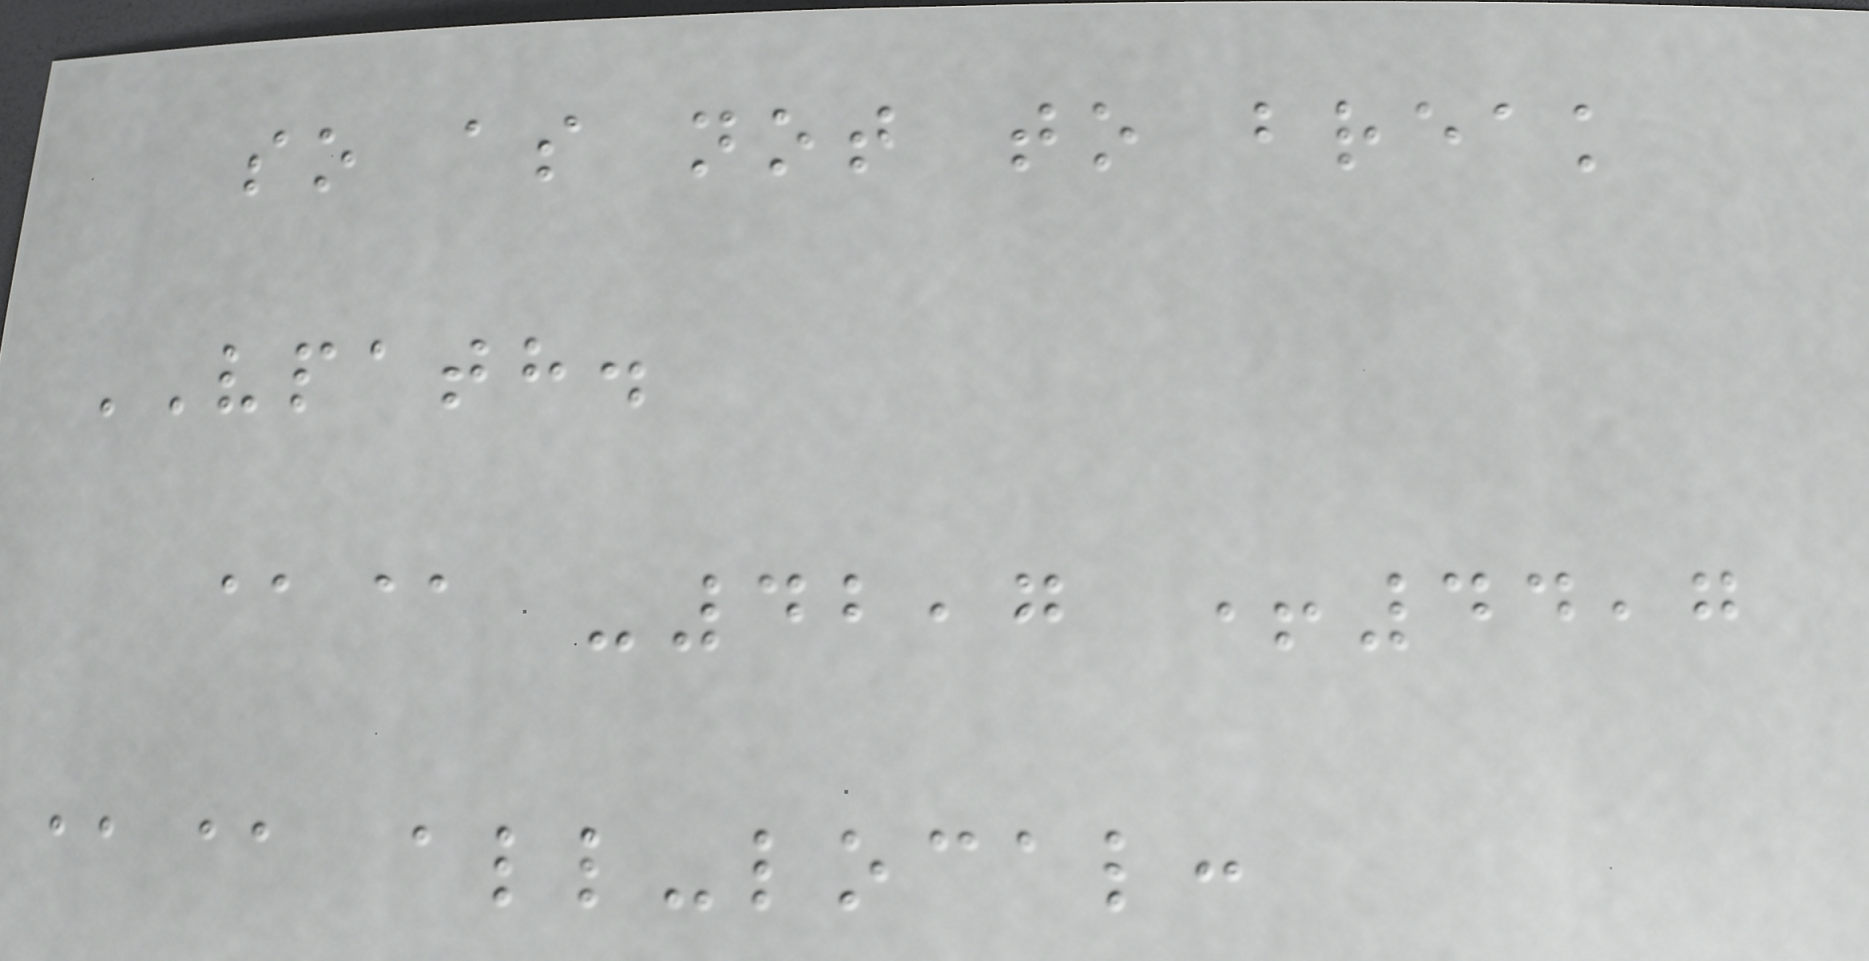so as not to break
VPATH.
@@ -42,7 +44,7
@@ all-local:
